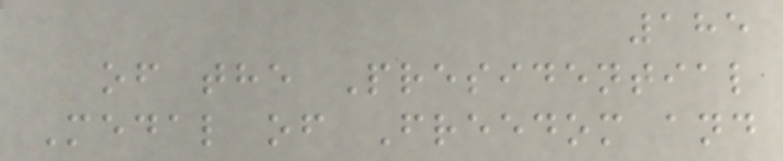185
of the Presidential
Medal of Freedom and
